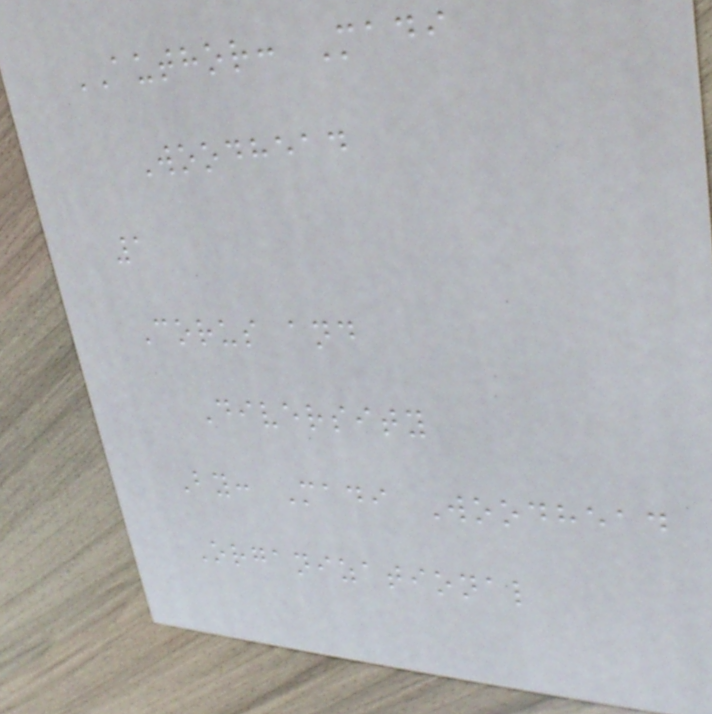AUTHOR: Madi
Woodhead
1
Corus and
Diversity
By: Madi Woodhead
Organizational
